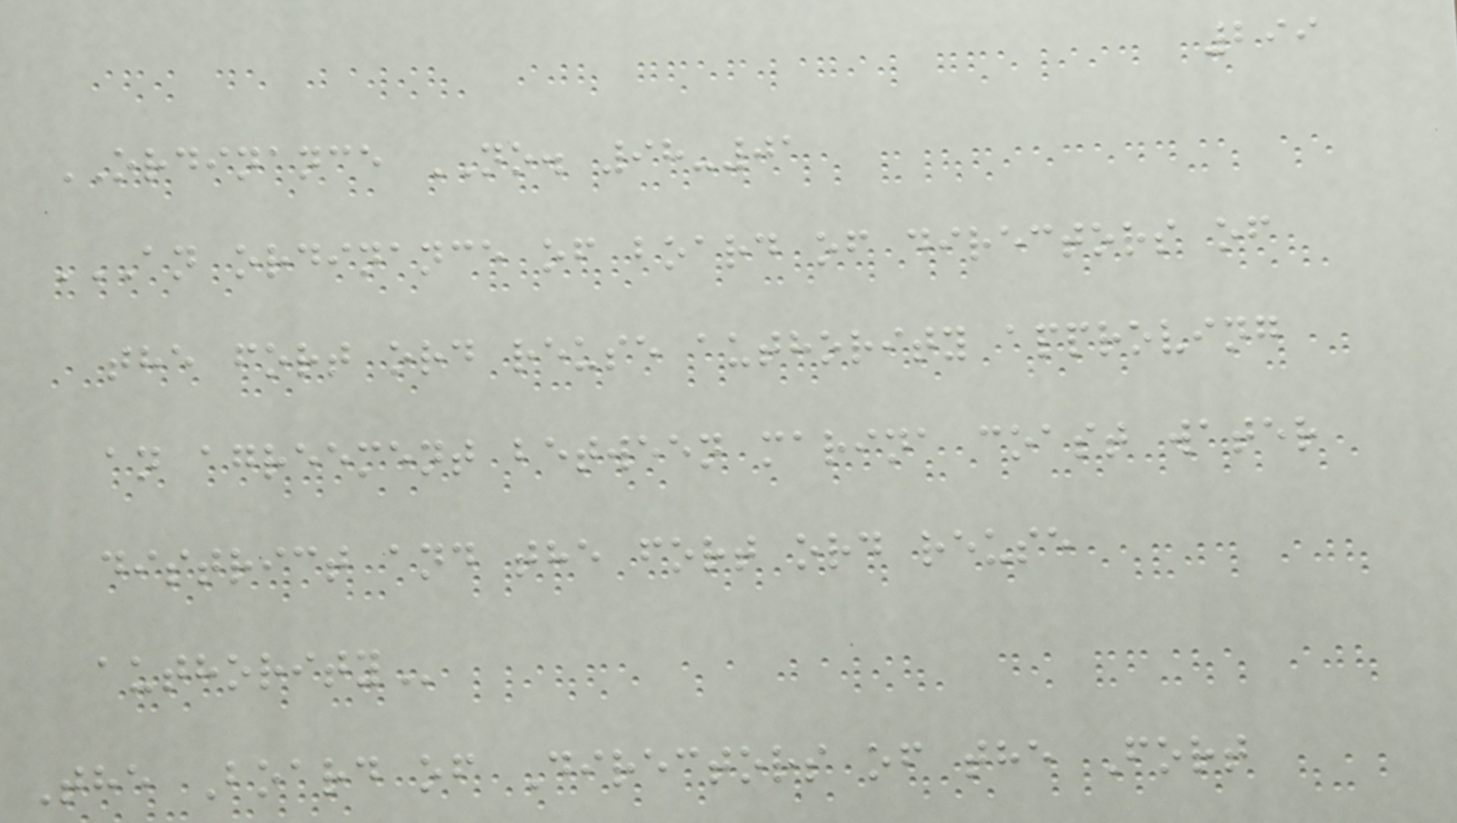299
ORDINANCE NO. 98-01
AN ORDINANCE OF BOARD OF DIRECTORS OF
THE FORT ORD REUSE AUTHORITY APPROVING
AN AGREEMENT BETWEEN MARINA COAST WATER
DISTRICT AND THE FORT ORD REUSE
AUTHORITY
The Board of Directors of the Fort
